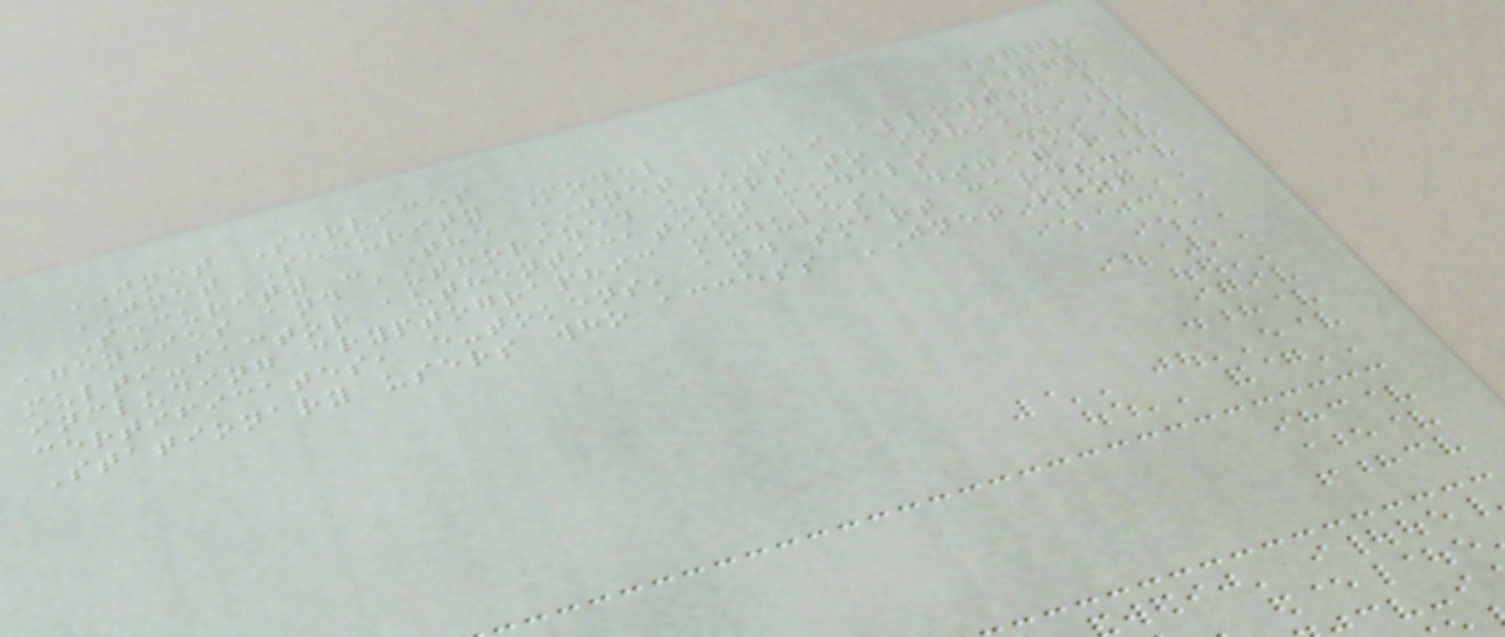JNET Services
JNET Security Model
Security - The JNET PKI allows
agencies and authorized users to invoke
multi-factor authentication models
including cryptographic modules, digital
certificates, e-tokens, and smart cards.
Stationary users who access JNET from
